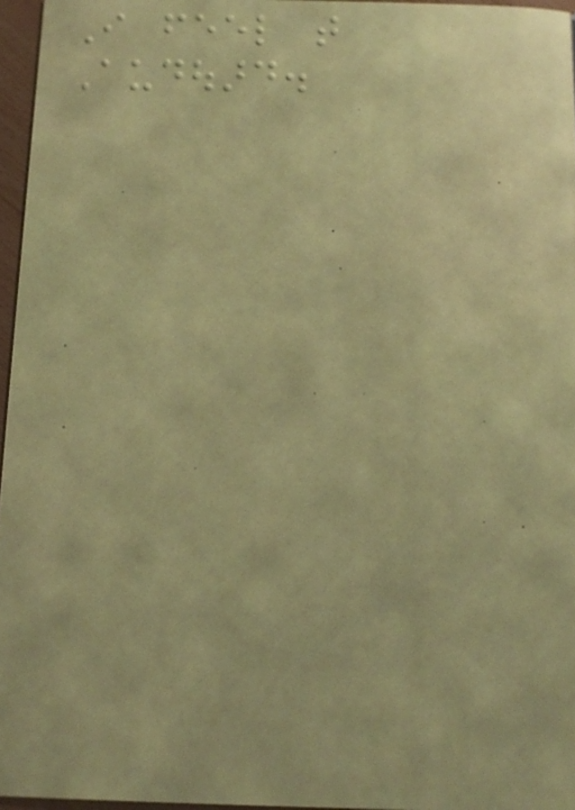I feel that
Audouard.
